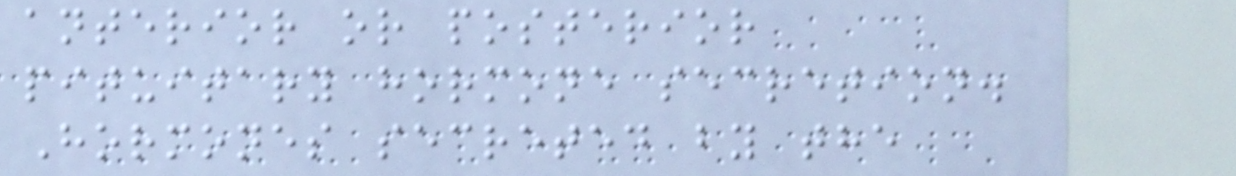anterior or posterior
pituitary hormone secretion.
Hormones secreted by the
